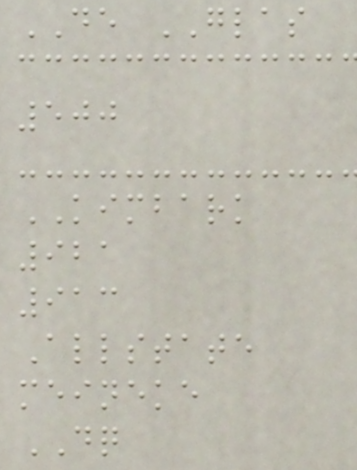DE GLAS
500
KIMBARK
921
913
Allstate
meineke
DQ
